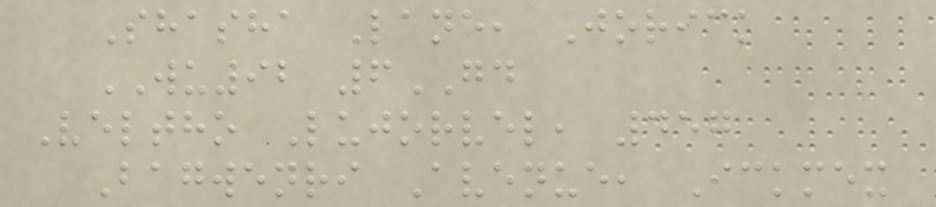Shasha Lane, Jorick
WU92 6GD
Veltho Lujorvel, 457
Bagwenri Avenue, Ickmex
